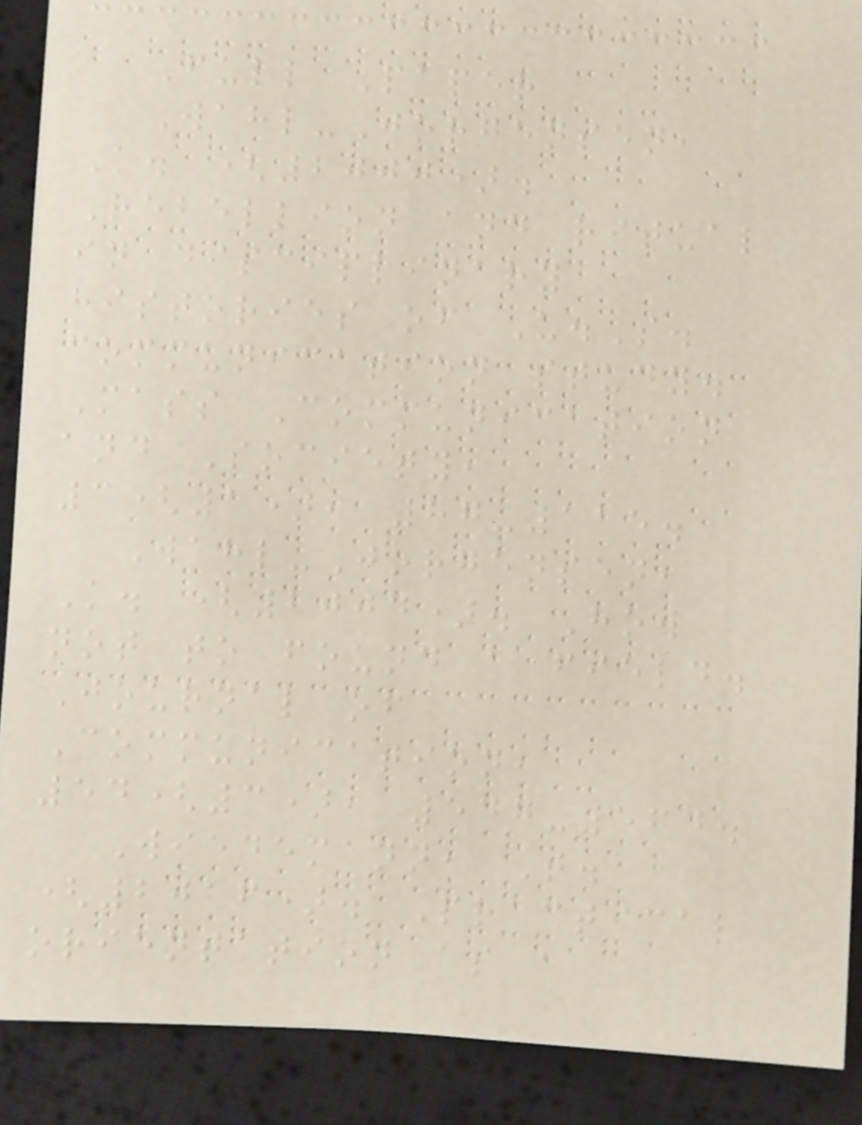Full Paper
Wahl-Jorgensen,
K. (2000).
Rebellion and ritual
in disciplinary
histories of U.S.
communication study.
Mass Communication
and Society,
3(1), 87-115.
Wahl-Jorgensen,
K. (2004). How
not to found a field.
Journal of
Communication,
54(3), 547-564.
Wiedemann, T.
(2016). Practical
orientation as a
